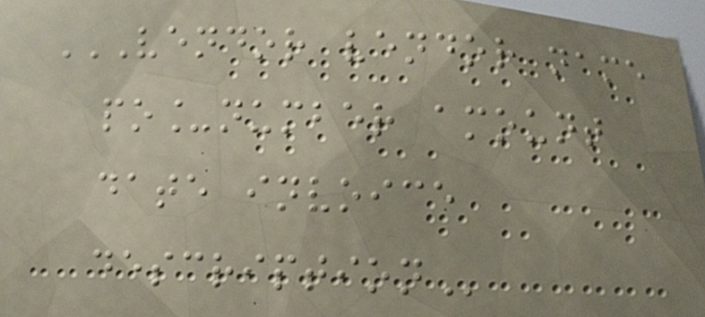VENDOR VENDOR NAME
PO_NUMBER AMOUNT
DATE INVOICE
DESCRIPTION
